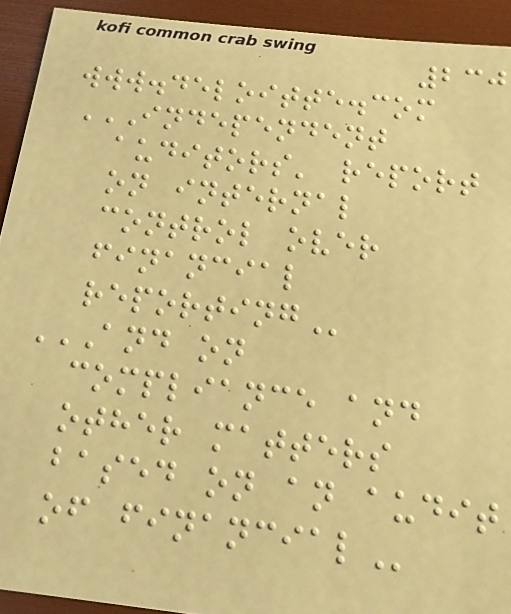230
www.deloitte.com
INDEPENDENT
AUDITORS' REPORT
ON INTERNAL
CONTROL OVER
FINANCIAL
REPORTING
AND ON
COMPLIANCE AND
OTHER MATTERS
BASED ON AN AUDIT
OF FINANCIAL
